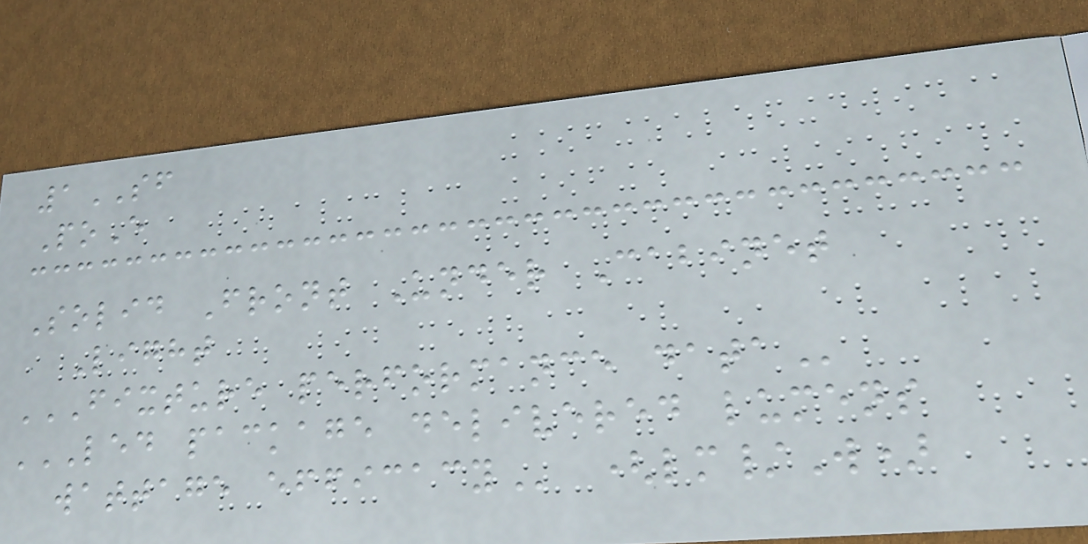1SF
PoE
Solid Front Under Cabinet
Light
FIXTURE PERFORMANCE DATA
LED PACKAGE DELIVERED LUMENS
WATTAGE EFFICACY (lm/W)
